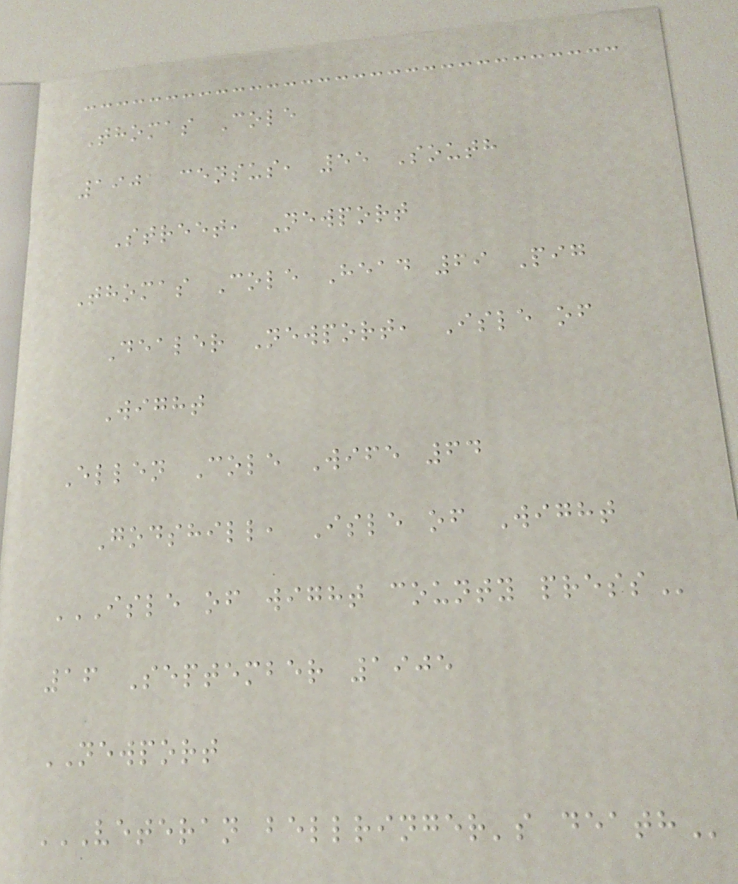Thomas Cole
1901 census, 55 South
Street, Newport
Thomas Cole Head 69 Pig
Dealer Newport, Isle of
Wight
Ellen Cole Wife 64
Godshill, Isle of Wight
ISLE OF WIGHT COUNTY PRESS
16 September 1905
NEWPORT
VETERAN BELLRINGER'S DEATH
